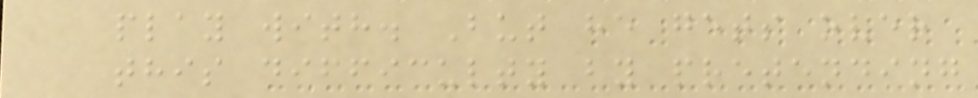play with. But he gets over
this difficulty by pretending
